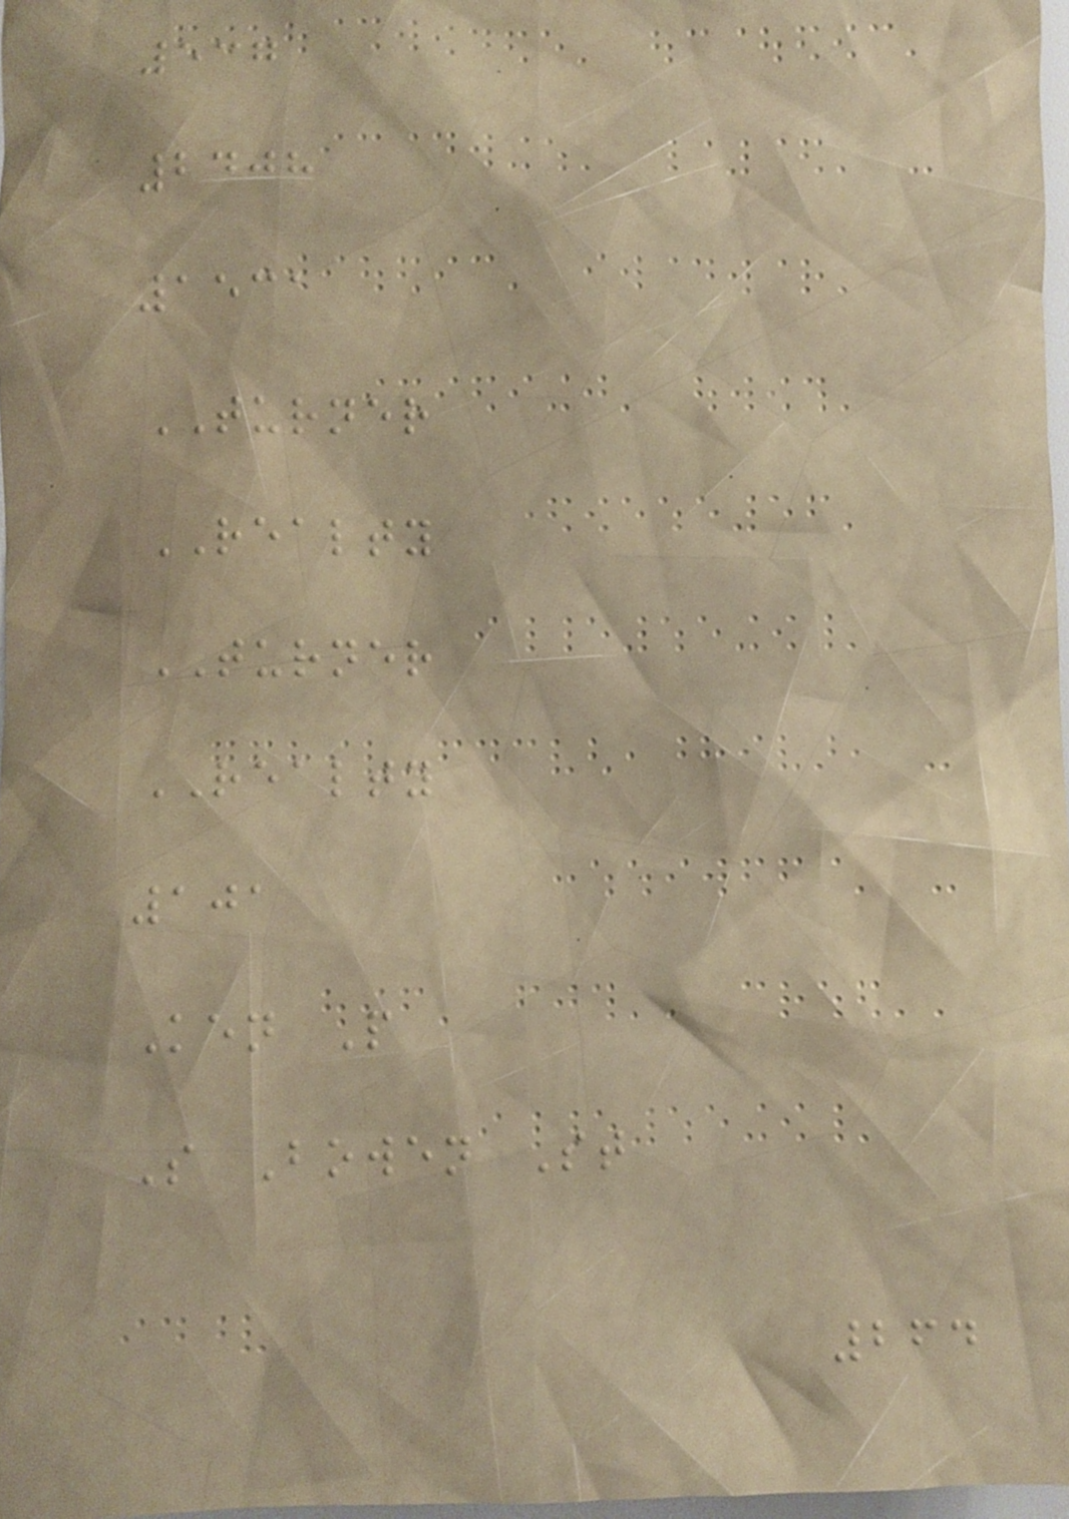537
2408
1531
TURNER
REALTY
TURNER
REALTY
101
Ken P
S Bowen St
264
